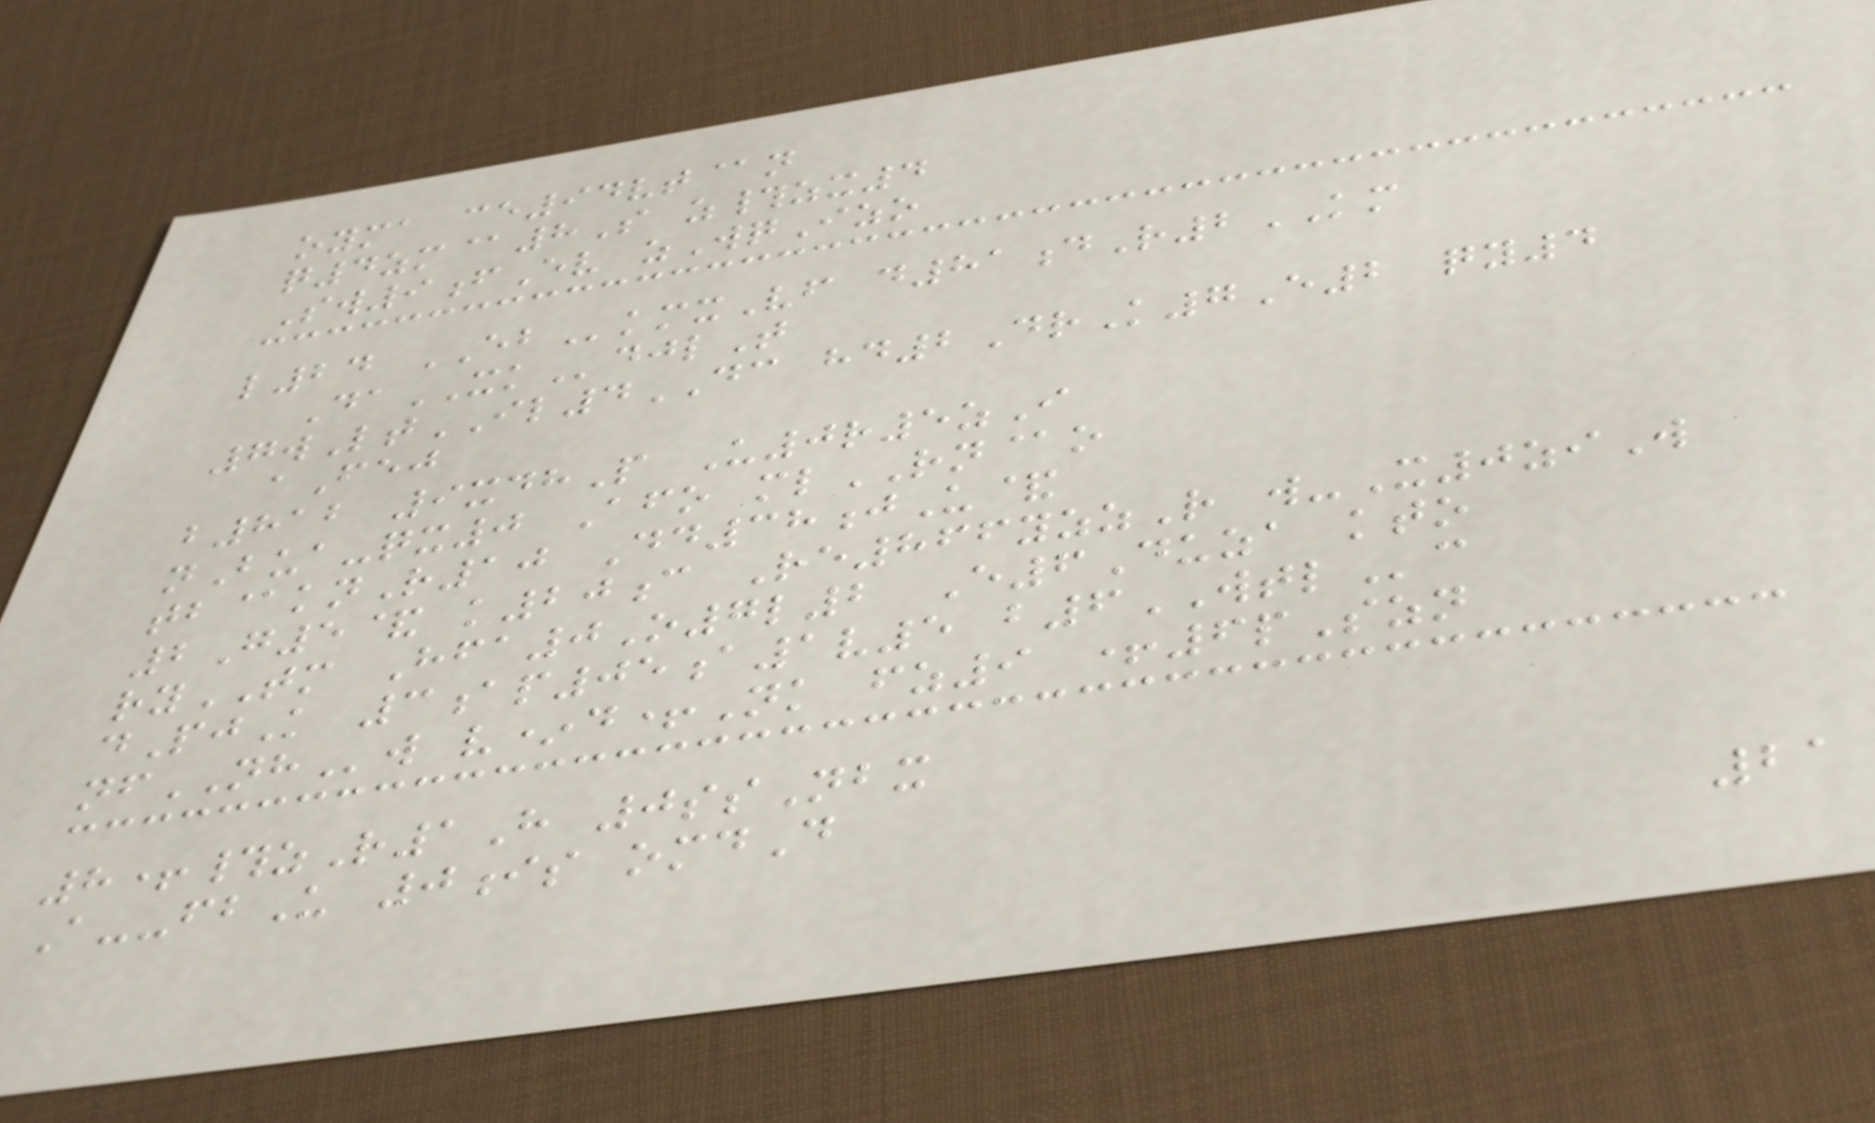oyma ce94vt@n
q4zm@8S z#zx4
Sw9fEv zWqIzo
l24 EBkmxVf d81dR2KM
DaXKdjlT
7wLtIL4DC hd2DrK7E2 qy4
aFej
b812 9xdhP U0r5zI
nBua-qx0 Afo mlRN@o
tb@knR10 Dd38jU&
2G5& k20c Re866yzzR w-X0ziW
ryTM Hfa0O7l2 E6Duza kto
dPjK 3ap05a1v5 b6WTLc
nfNHw v*d+Nk fz9 +6pSzn
8+#zR1H 0ssNbx
A--fbU 0is omdD
21
